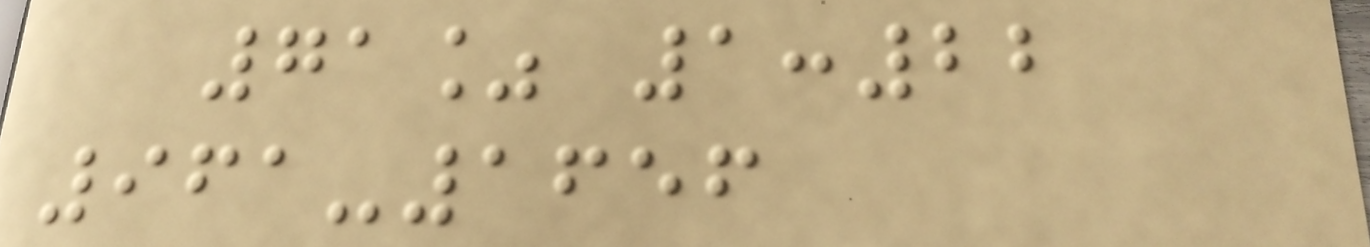71% 1:22
961-1656
